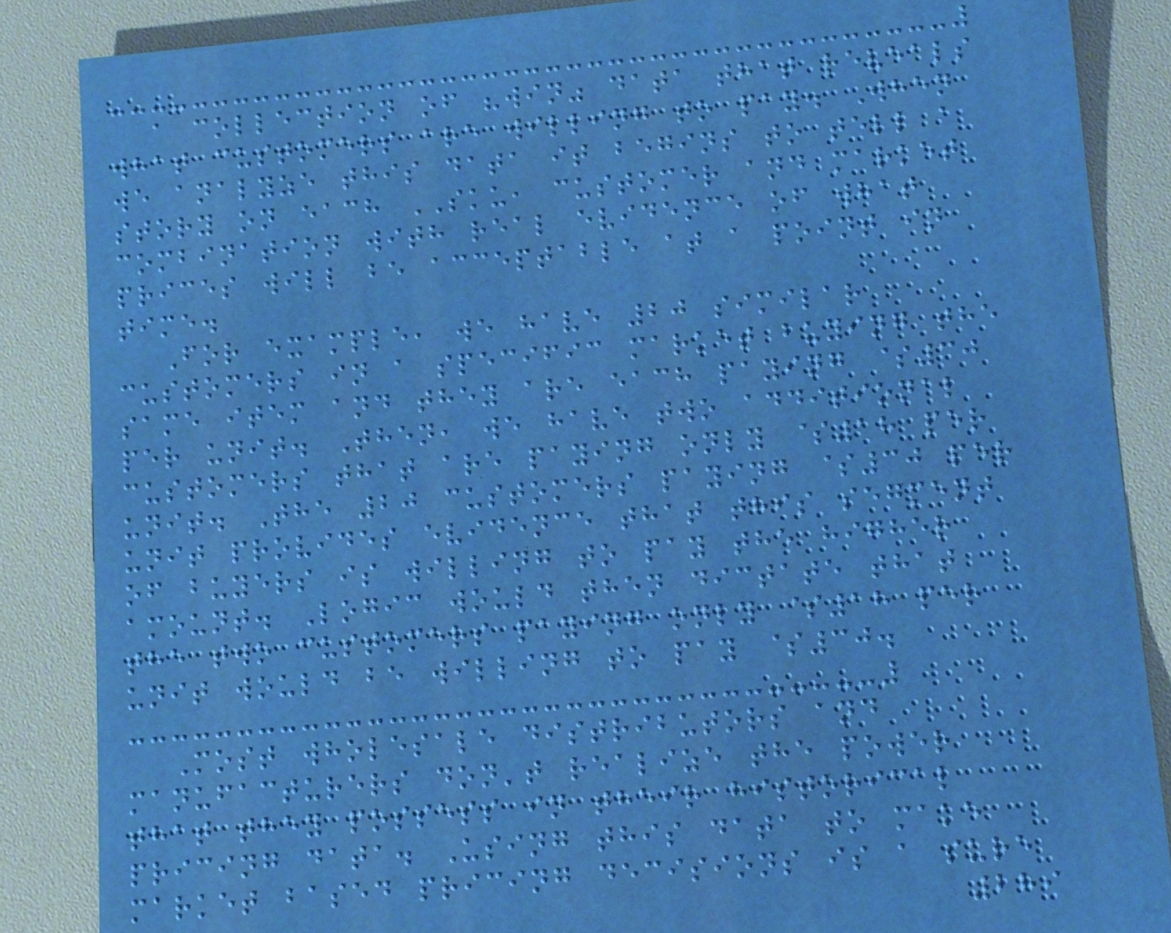a collection of "win" data that reveals
what customers are willing to pay. When
we analyze this data it begins to tell a
story on each SKU, customer and market
combination with real evidence of what
prices will be acceptable at a point in
time.
For example, we have 20 similar
customers in a specific market buying the
same item and they are each paying $30
per unit. Then, we have two additional
customers that are paying only $18 per
unit. The 20 customers paying $30 per
unit provides evidence that this segment
of buyers is willing to pay the higher
amount. Logic would then dictate that
the two customers paying only $18 per
unit would be willing to pay $30.
Most wholesale distributors and
manufacturers don't realize the power
that they possess in their historical
pricing data. Using this data to make
market based pricing decisions is a sure
289
